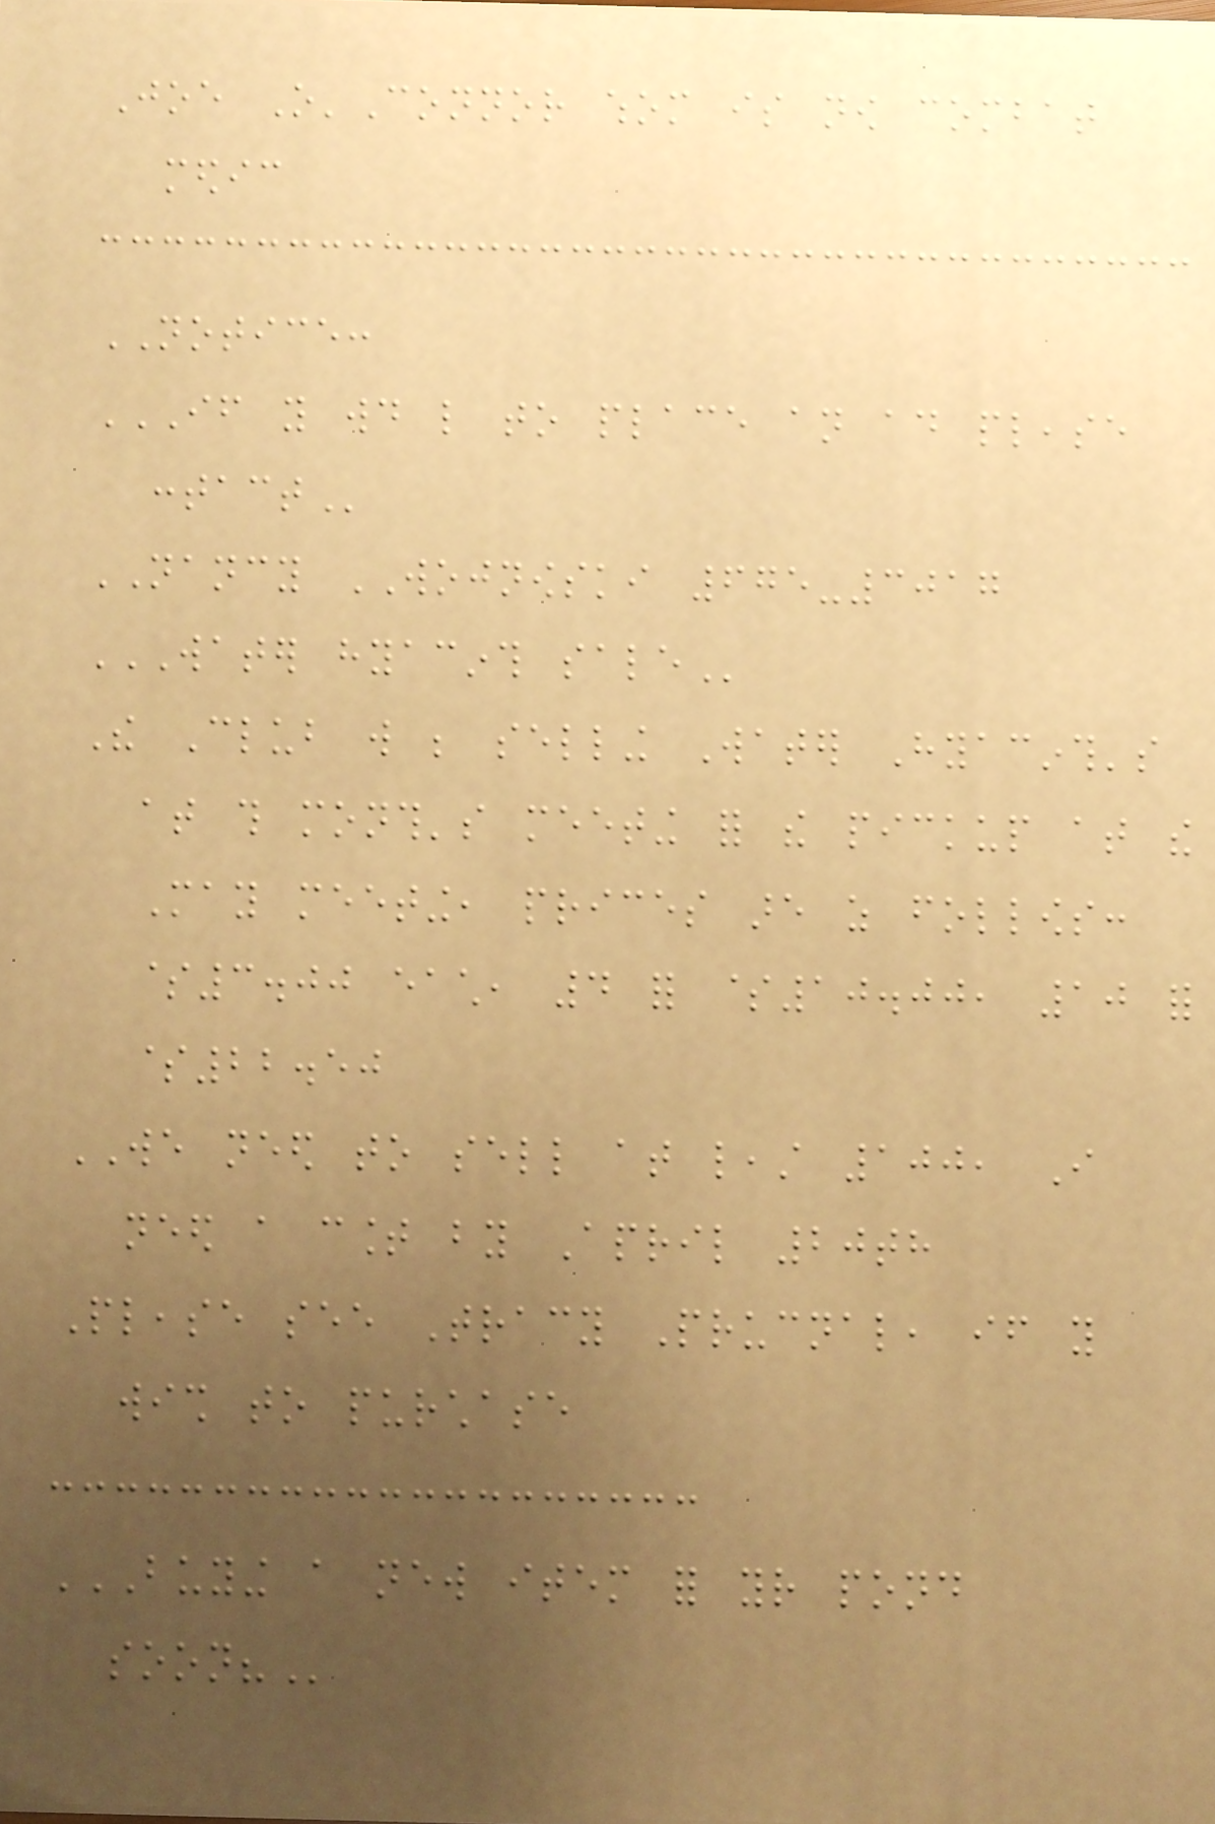Joe O'Connor whom is now combat
medic
NOTICE:
IF YOU WOULD LIKE TO PLACE AN AD PLEASE
CONTACT
NANCY WOJNOWSKI 675-3017
WATER HYACINTH SALE
The Club will be selling Water Hyacinth's
at this month's meeting for the pickup at the
May meeting, prices are as follows:
$3.00 each, 4 for $10.00, 10 for
$22.50
WE need to sell at least 100, I
need a count by April 20th
Please see Tracy Prucnal, if you
wish to purchase
BUYING A NEW ITEM FOR YOUR POND
SOON?
